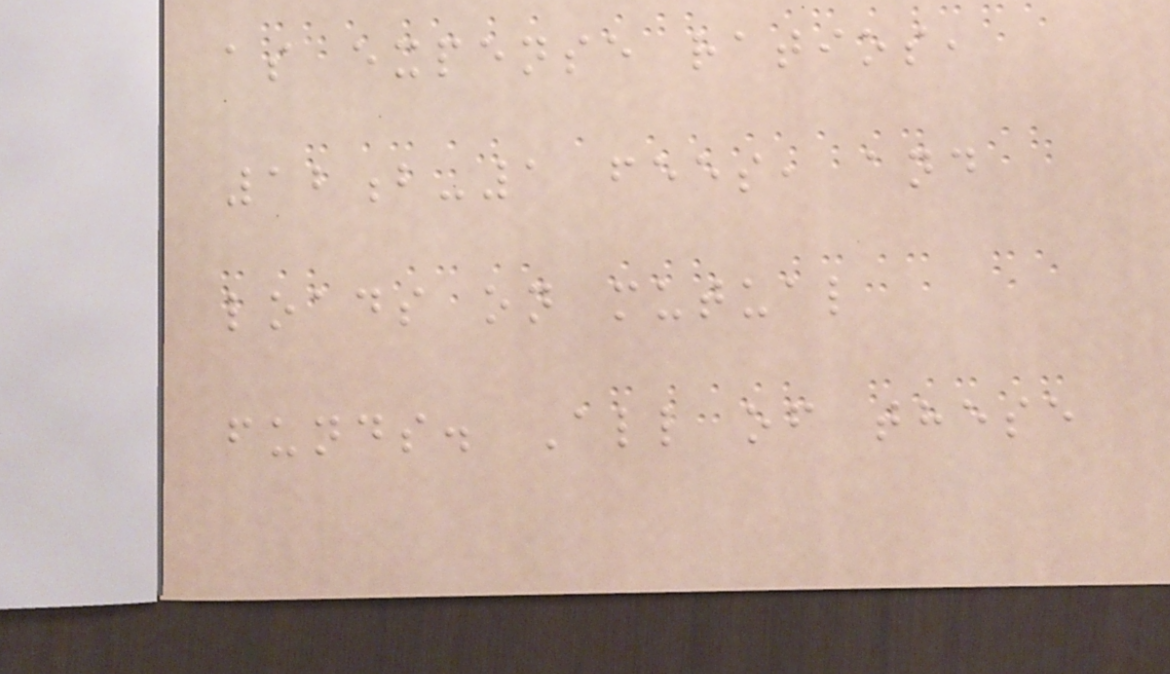as expense ratios,
12b-1 fees, and
loads on mutual
funds. All of these
